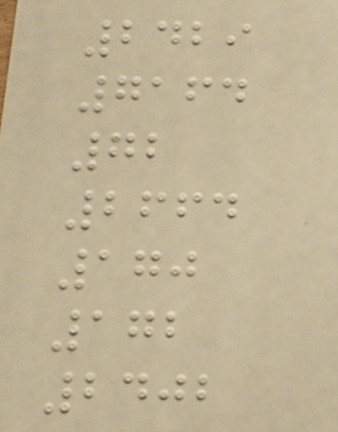2429
7164
72
2664
170
172
2402
